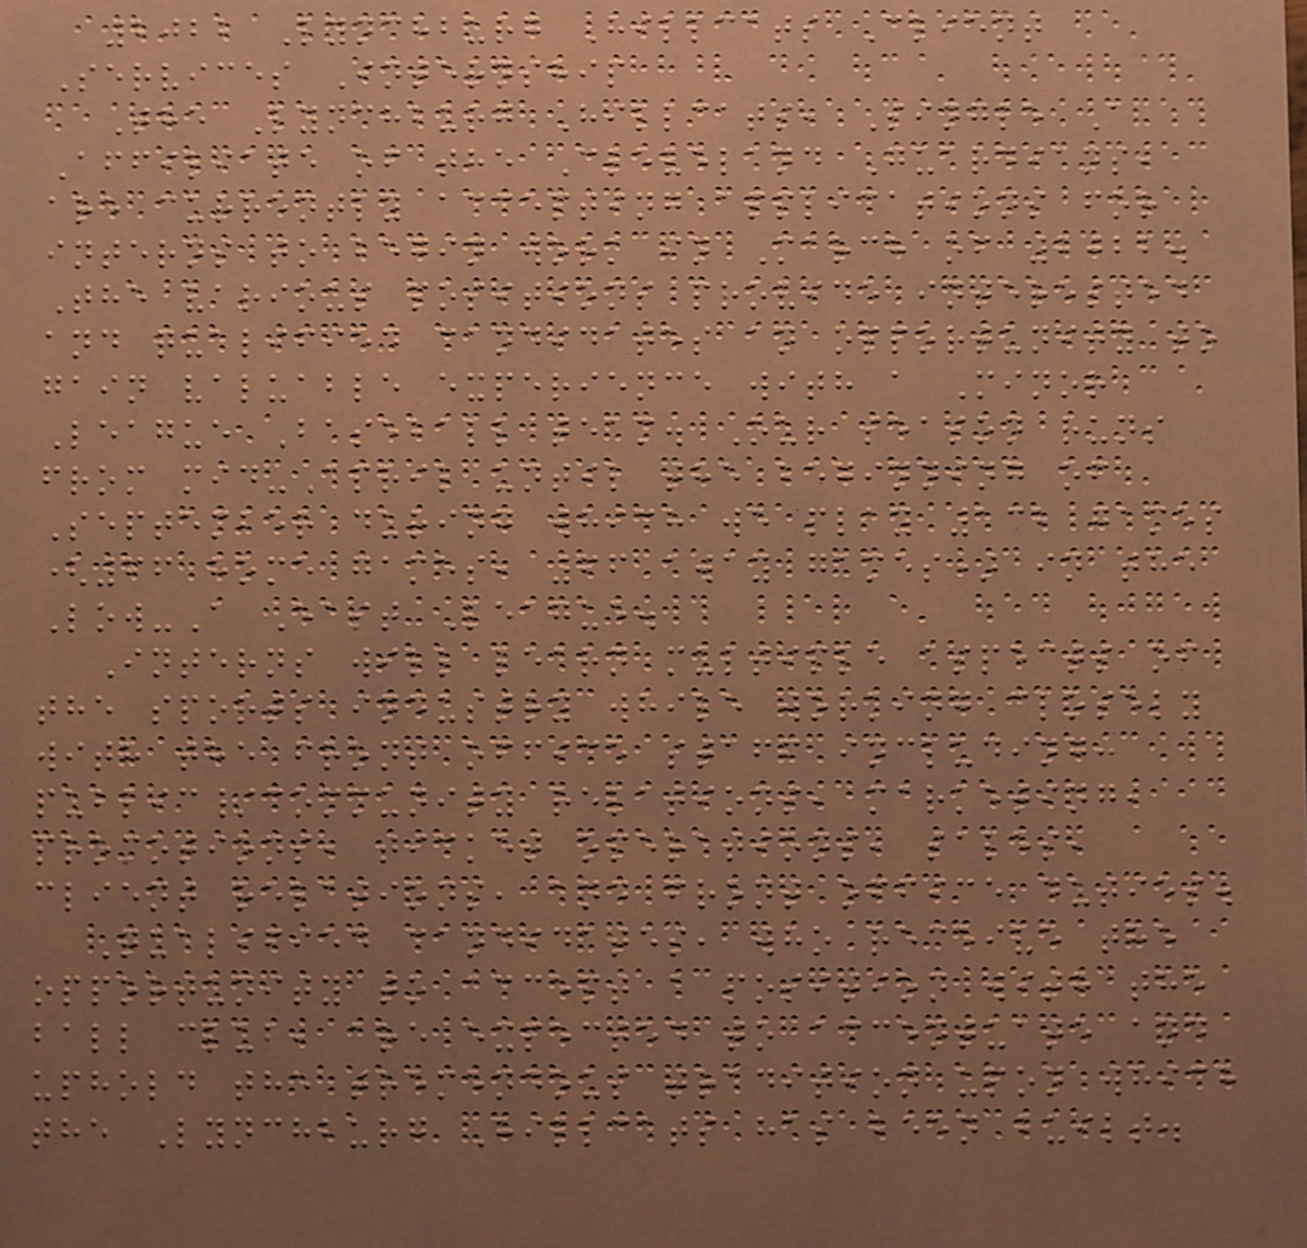2022 Lynchburg Hillcats Client
Services Internship
The Lynchburg Hillcats, Single A
Affiliate of the Cleveland Guardians,
are currently accepting applications for
interns to begin work in March of 2022.
The various positions provide interested
and qualified candidates an opportunity to
gain valuable experience with a Minor
League Baseball team. Our season runs
from mid-April until the beginning of
September during which we play 132 games
(66 home games, 66 away games) in the
Low-A East League.
Interns will learn multiple aspects of
the sports industry while working closely
with the front office staff including:
public/community relations, marketing,
promotions, ticket operations, sales,
client relations, and front office duties.
Qualified candidates, who receive the
opportunity to accept a position with the
ball club, are expected to accentuate and
uphold the tremendous tradition upon which
the Lynchburg Hillcats has been built.
